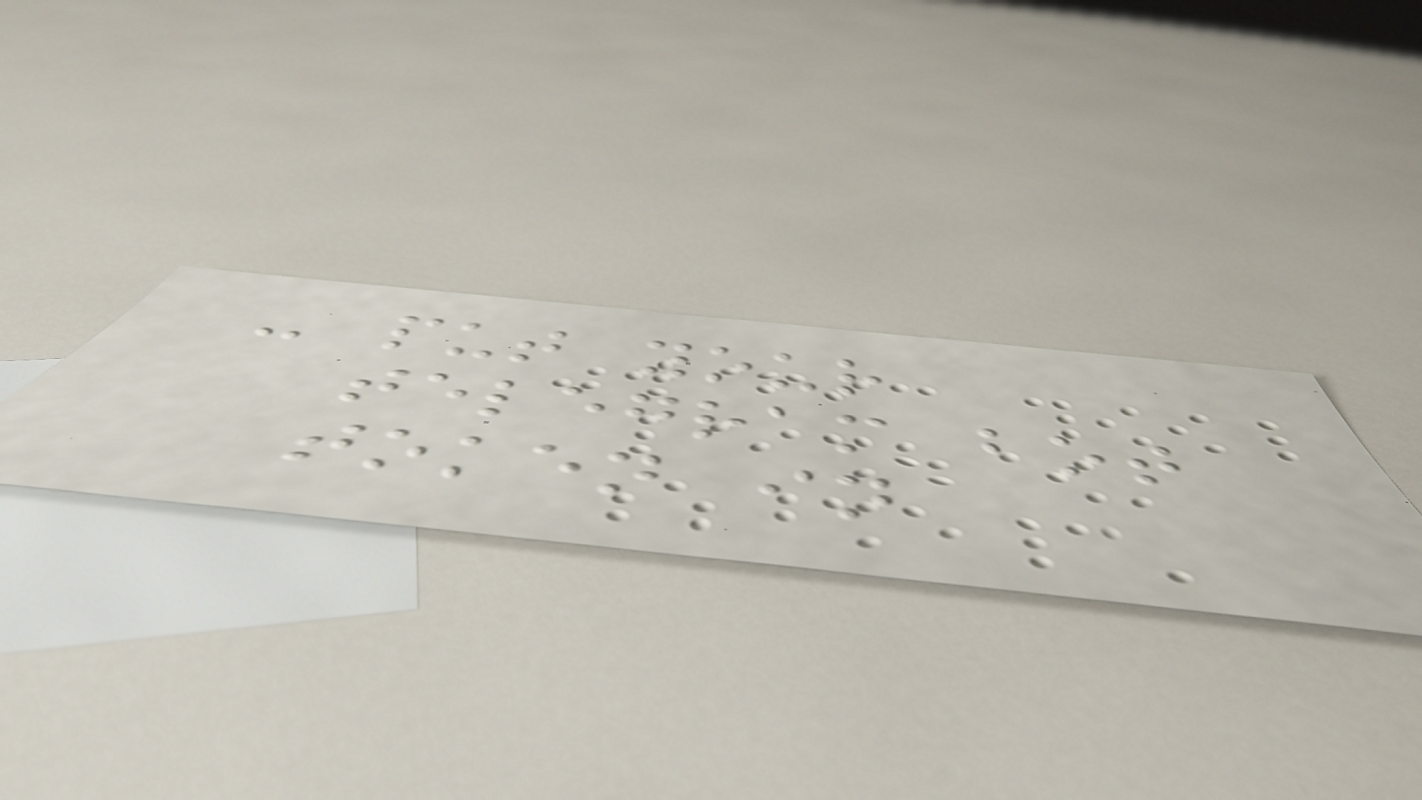- put your
telegram bot
token in
